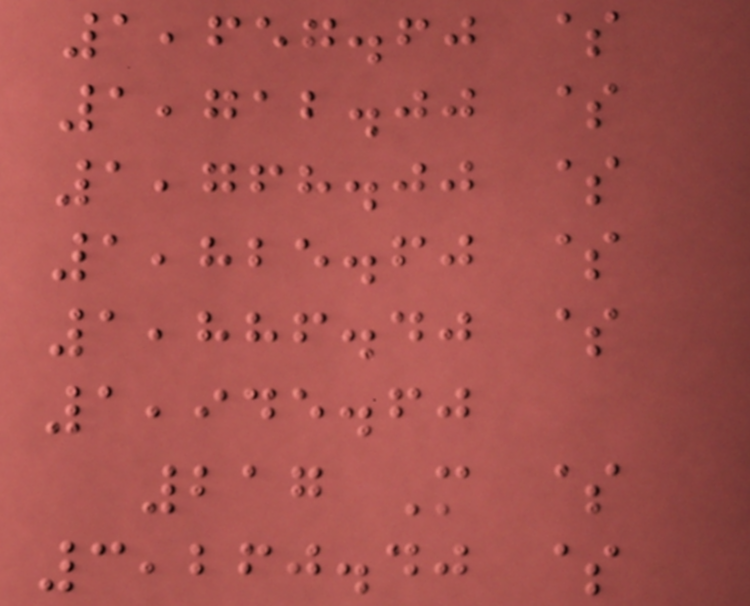1,657.60 $
1,712.00 $
1,768.00 $
1,825.60 $
1,886.40 $
1,945.60
217 M $
3,260.40 $
